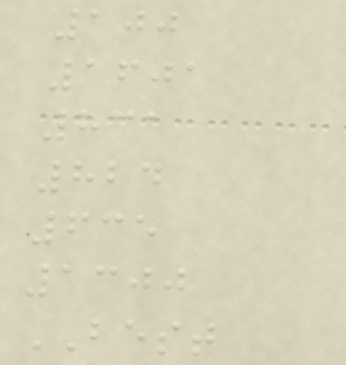100
1601
831
824
635
1300
BEST
